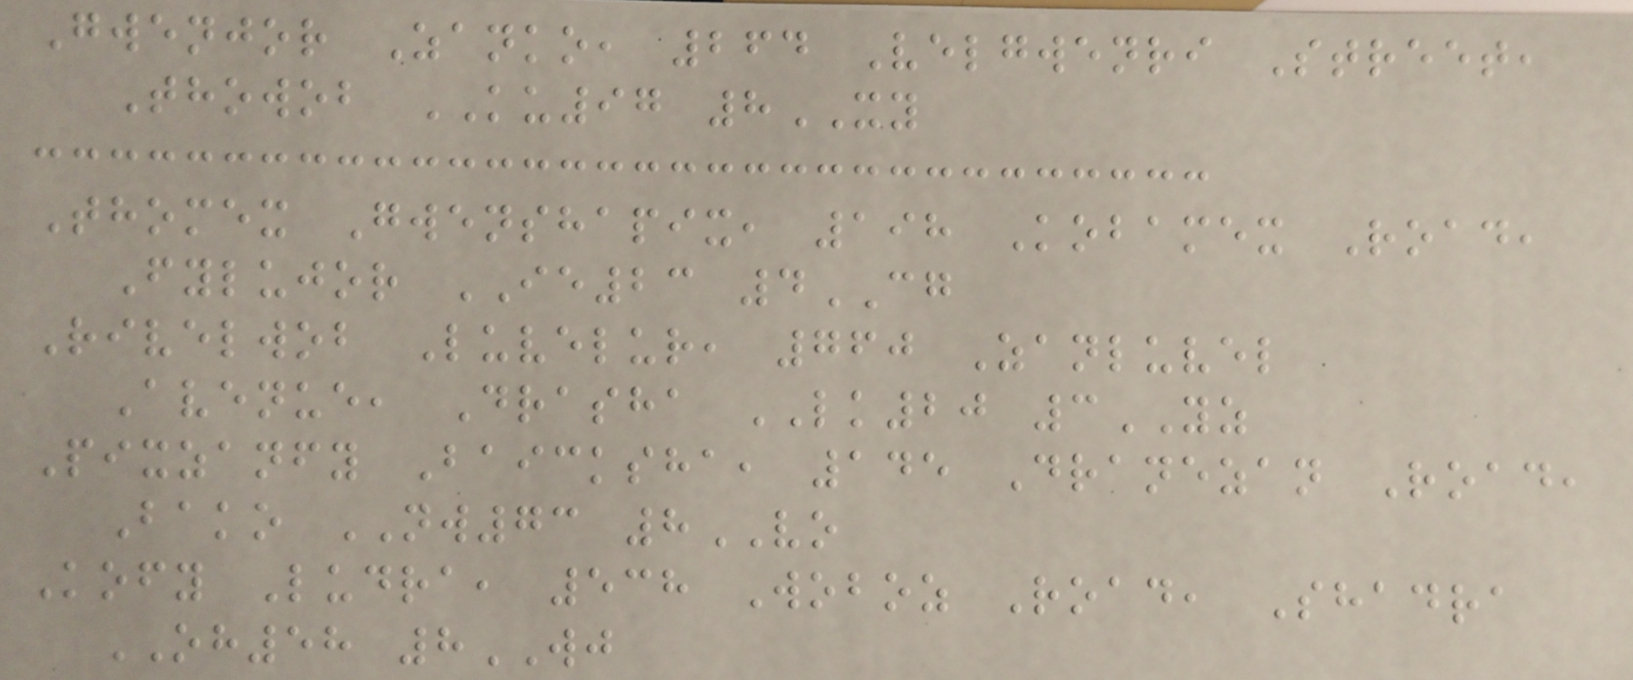Gwenjor Zanko, 264 Velgwenri Street,
Thowob KU97 8XY
Thomex Gwenshapix, 198 Kobamex Road,
Fylujor IE23 4CG
Rivelwob Luvelur, 760 Zanluvel
Avenue, Drasha LK20 3YZ
Pixzanfy Baicksha, 145 Dranezan Road,
Bako NW73 8VO
Kofy Ludra, 538 Woboz Road, Shadra
OH58 8WJ
